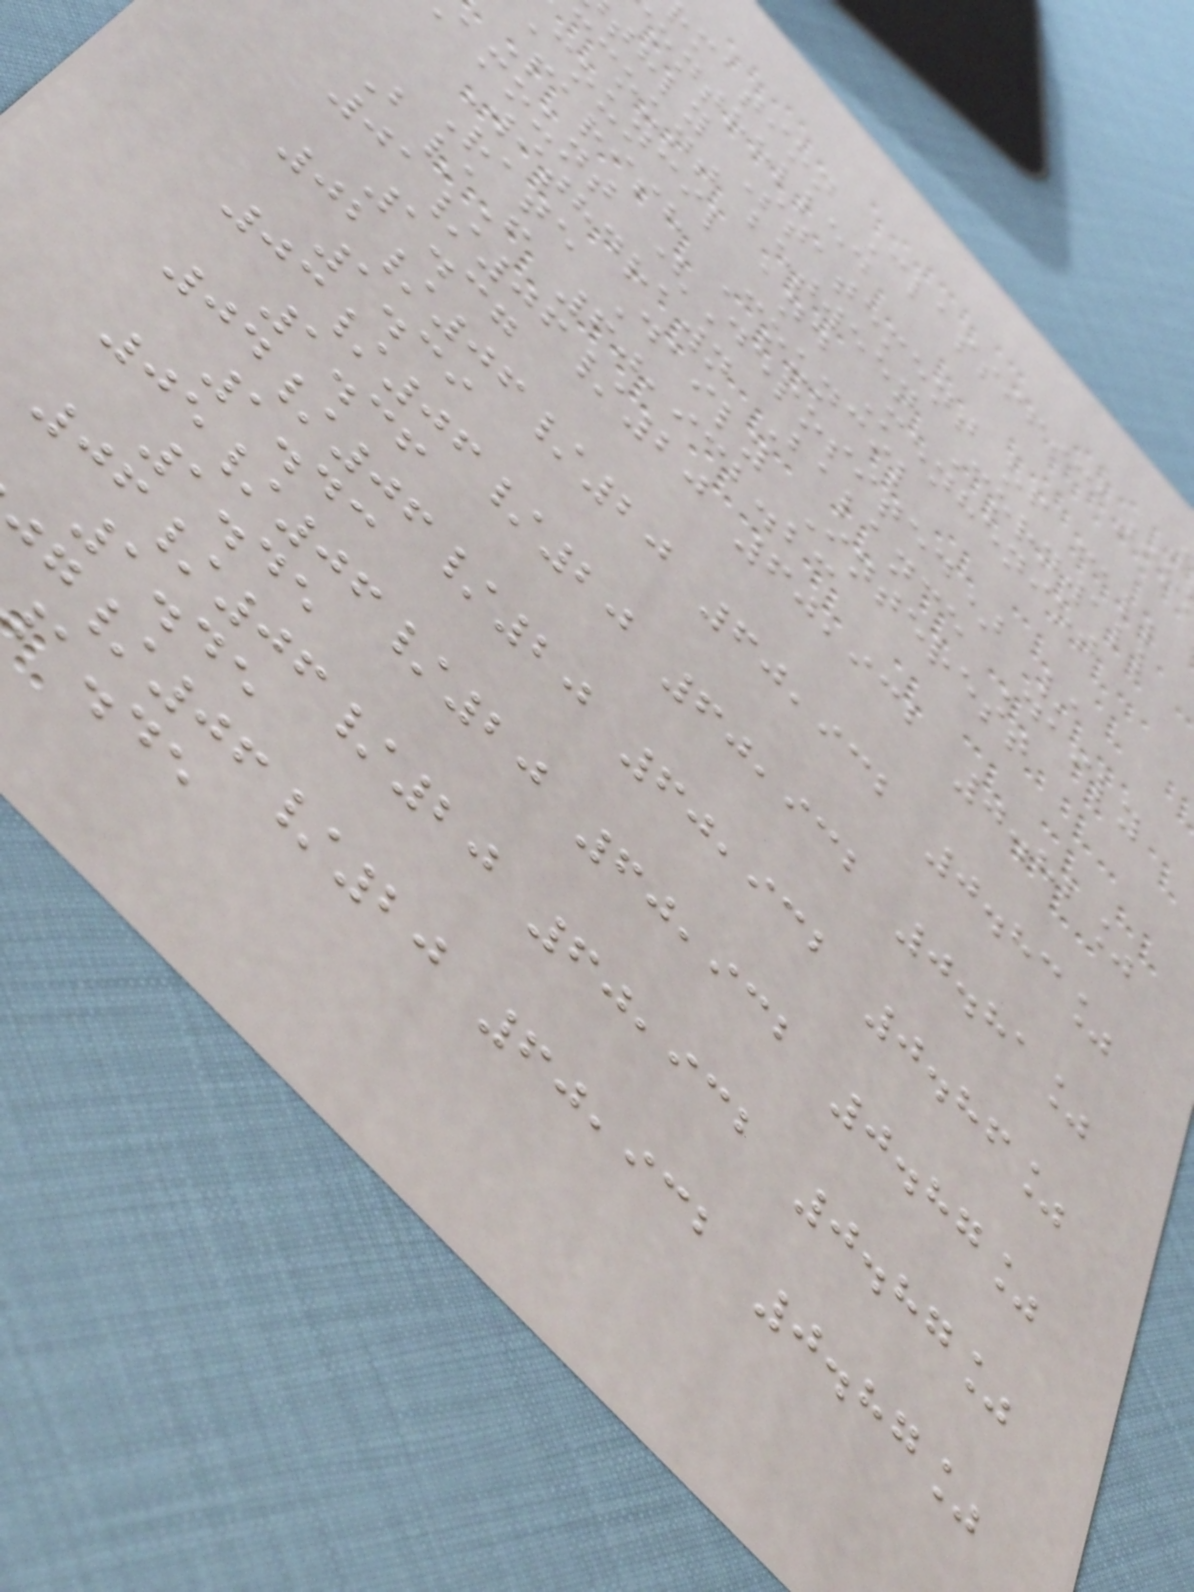mation Classificatio
ontrolled
thly Statement of call
ccount between Cornwall
council and Menheniot
Parish Council
amount (Deposited) /
Withdrawn Balance Daily
Rate Daily Interest
B/F 60,932.23
01/06/20 60,932 0.82%
1.37
02/06/20 60,932 0.83%
1.39
03/06/20 60,932 0.81%
1.36
04/06/20 60,932 0.86%
1.43
05/06/20 60,932 0.87%
1.45
06/06/20 60,932 0.87%
1.45
/06/20 60,932 0.87%
a.de
